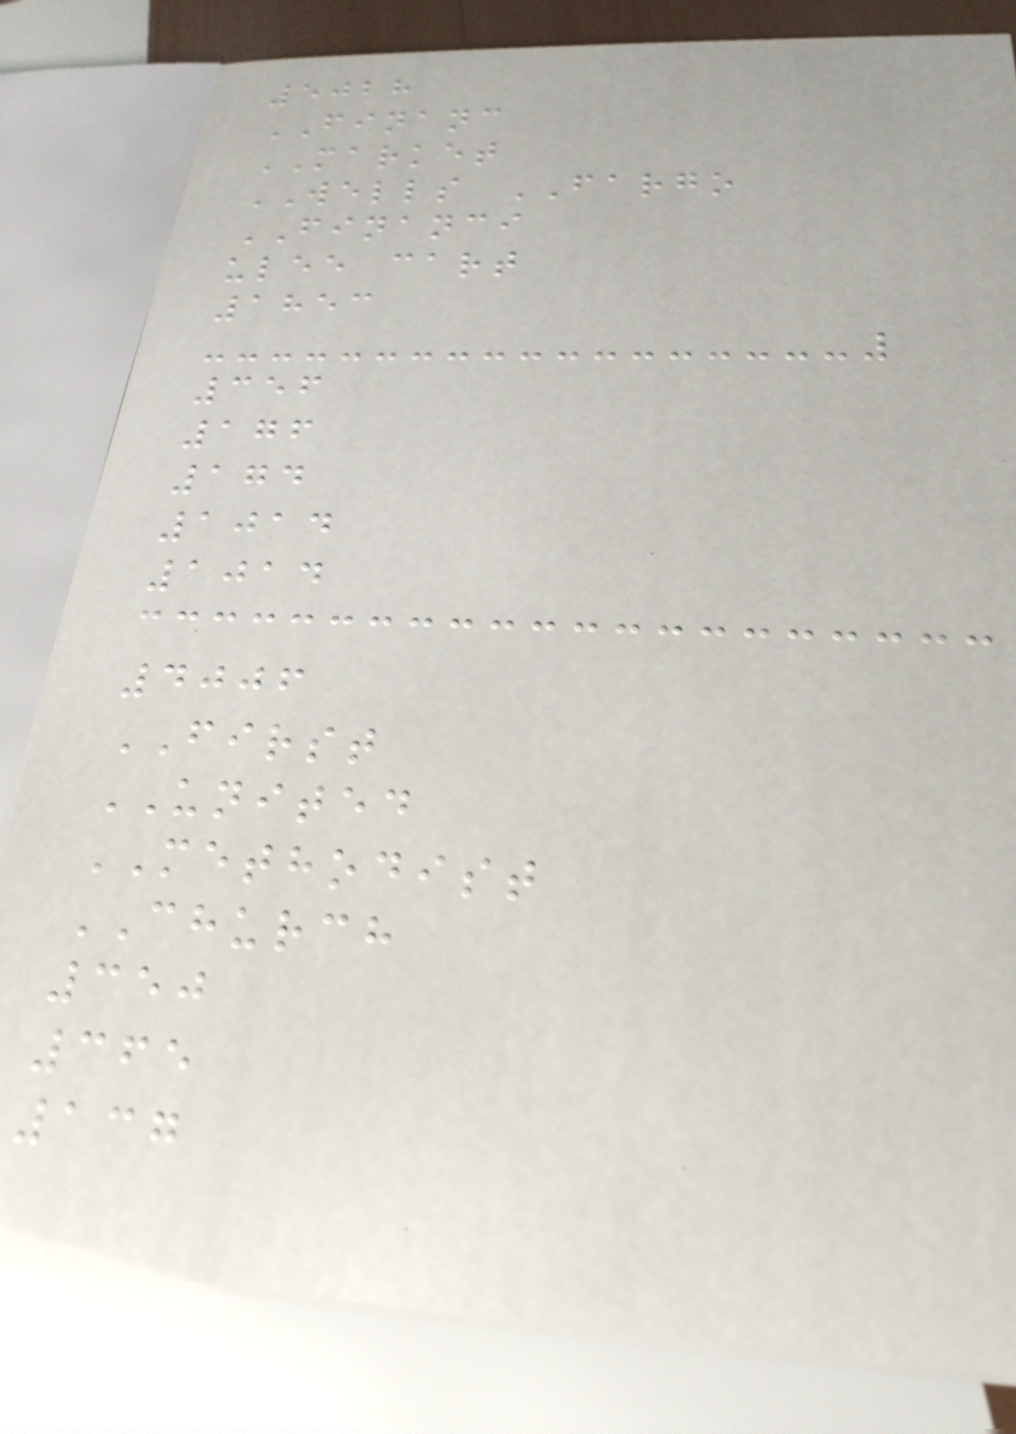5028
FINANC
MARKET
WELLS FARGO
FINANCI
ulee cart
1853
356
176
174
1014
1014
4006
FIRST
UNITED
METHODIST
CHURCH
350
365
137
